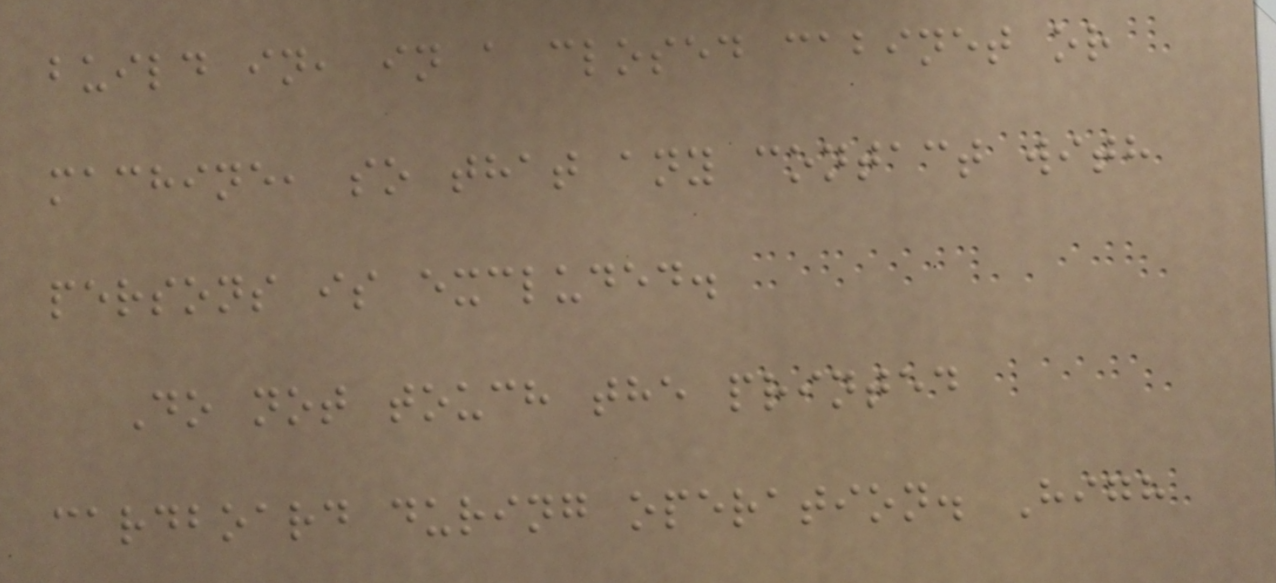build in, in a closed cabinet or
machine, so that any contact with
persons is excluded.
Do not touch the printed
cardboard during operation. High
